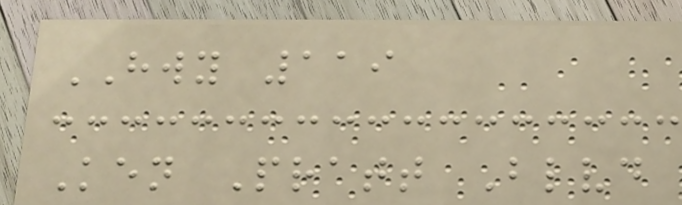HWY 119
Ken Pratt Blvd
